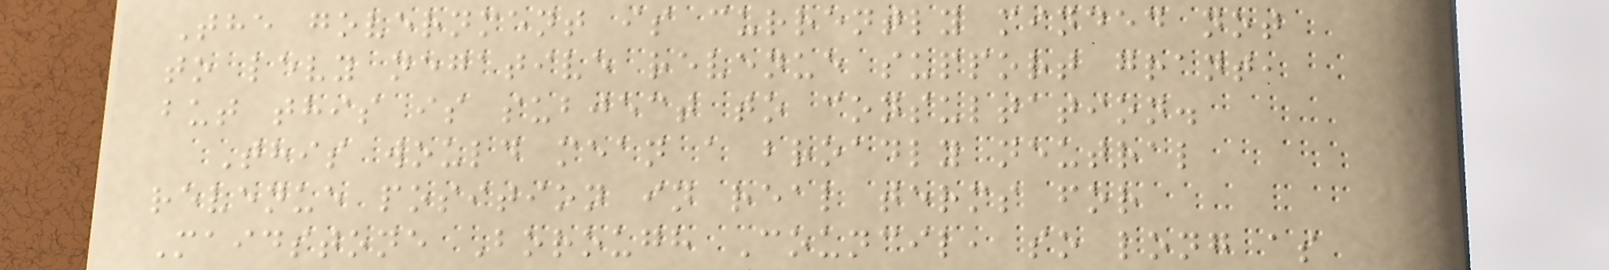The government is currently minded not
to levy negative revenue support grant,
but this is subject to consultation.
This would mean a broadly neutral
revenue position in real terms for
Maidstone Borough Council, so long as
